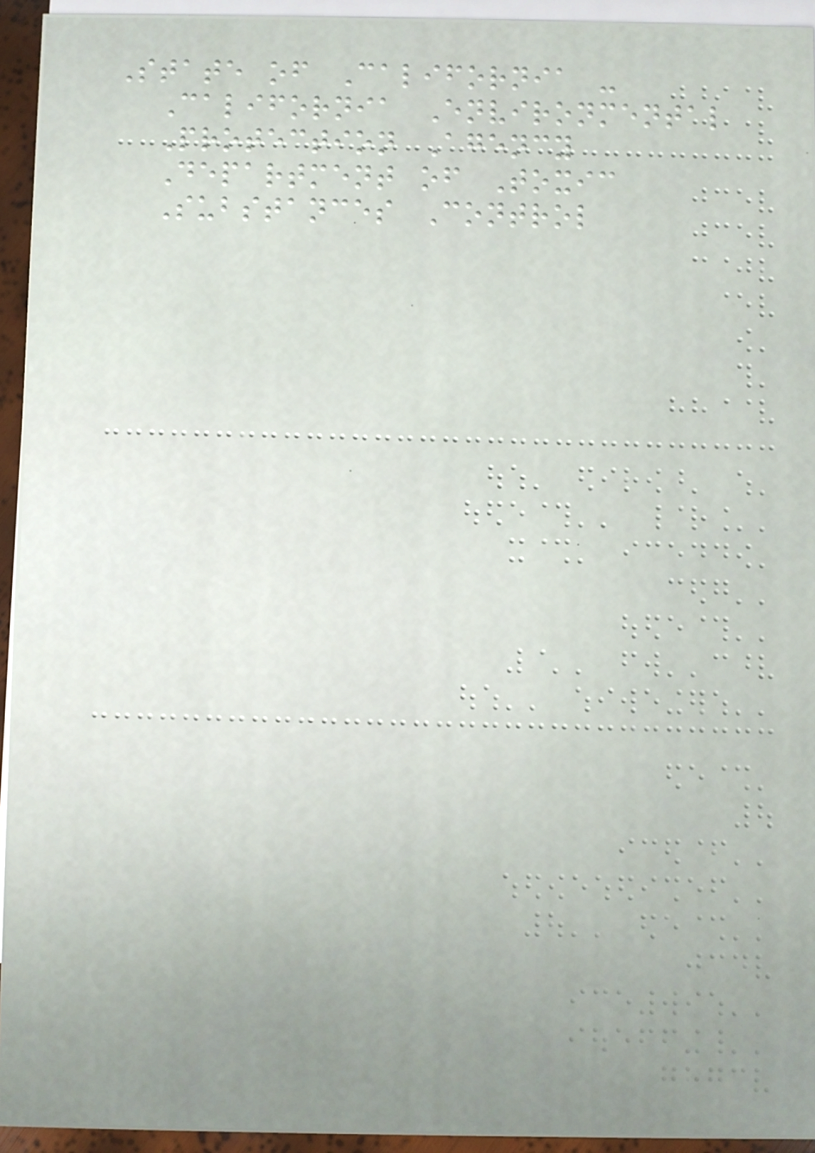State of California -
California Environmental
Protection Agency
Department of Toxic
Substances Control
